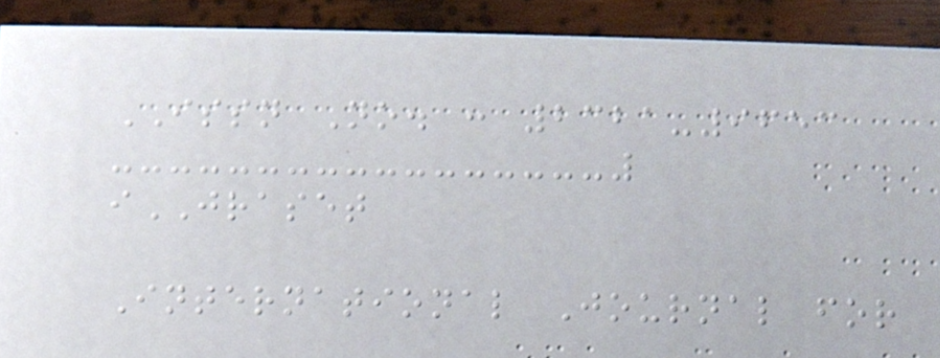ISSN No. : 2321-9653
iJRASET
International Journal for
